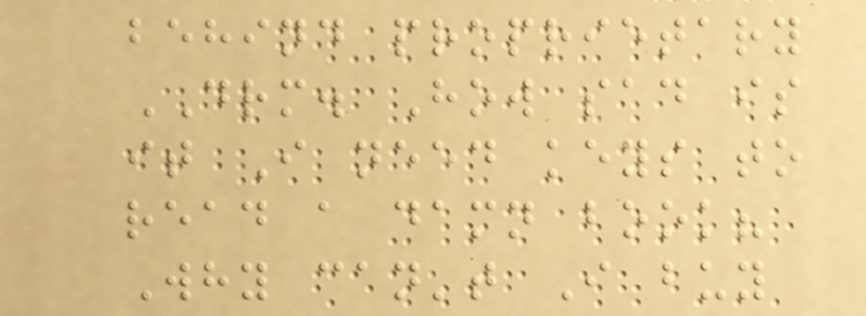behind proprietary
DRM. How sad is
it I need keys to
read a damn book?
Why can't I buy
